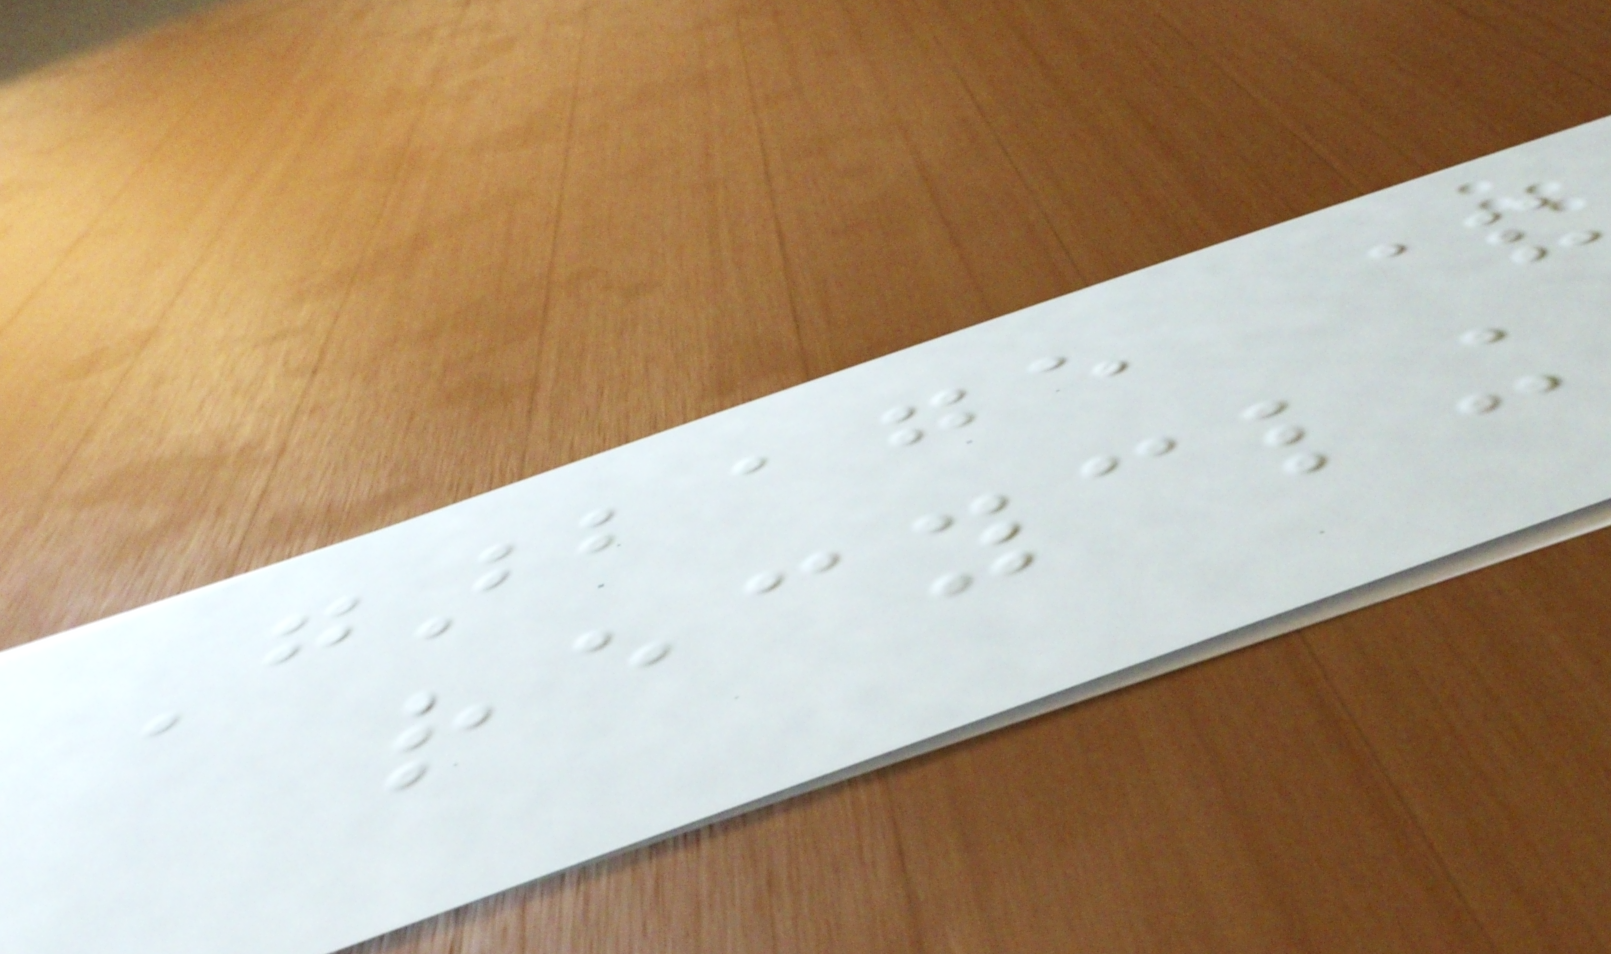Garbage &
recycling
